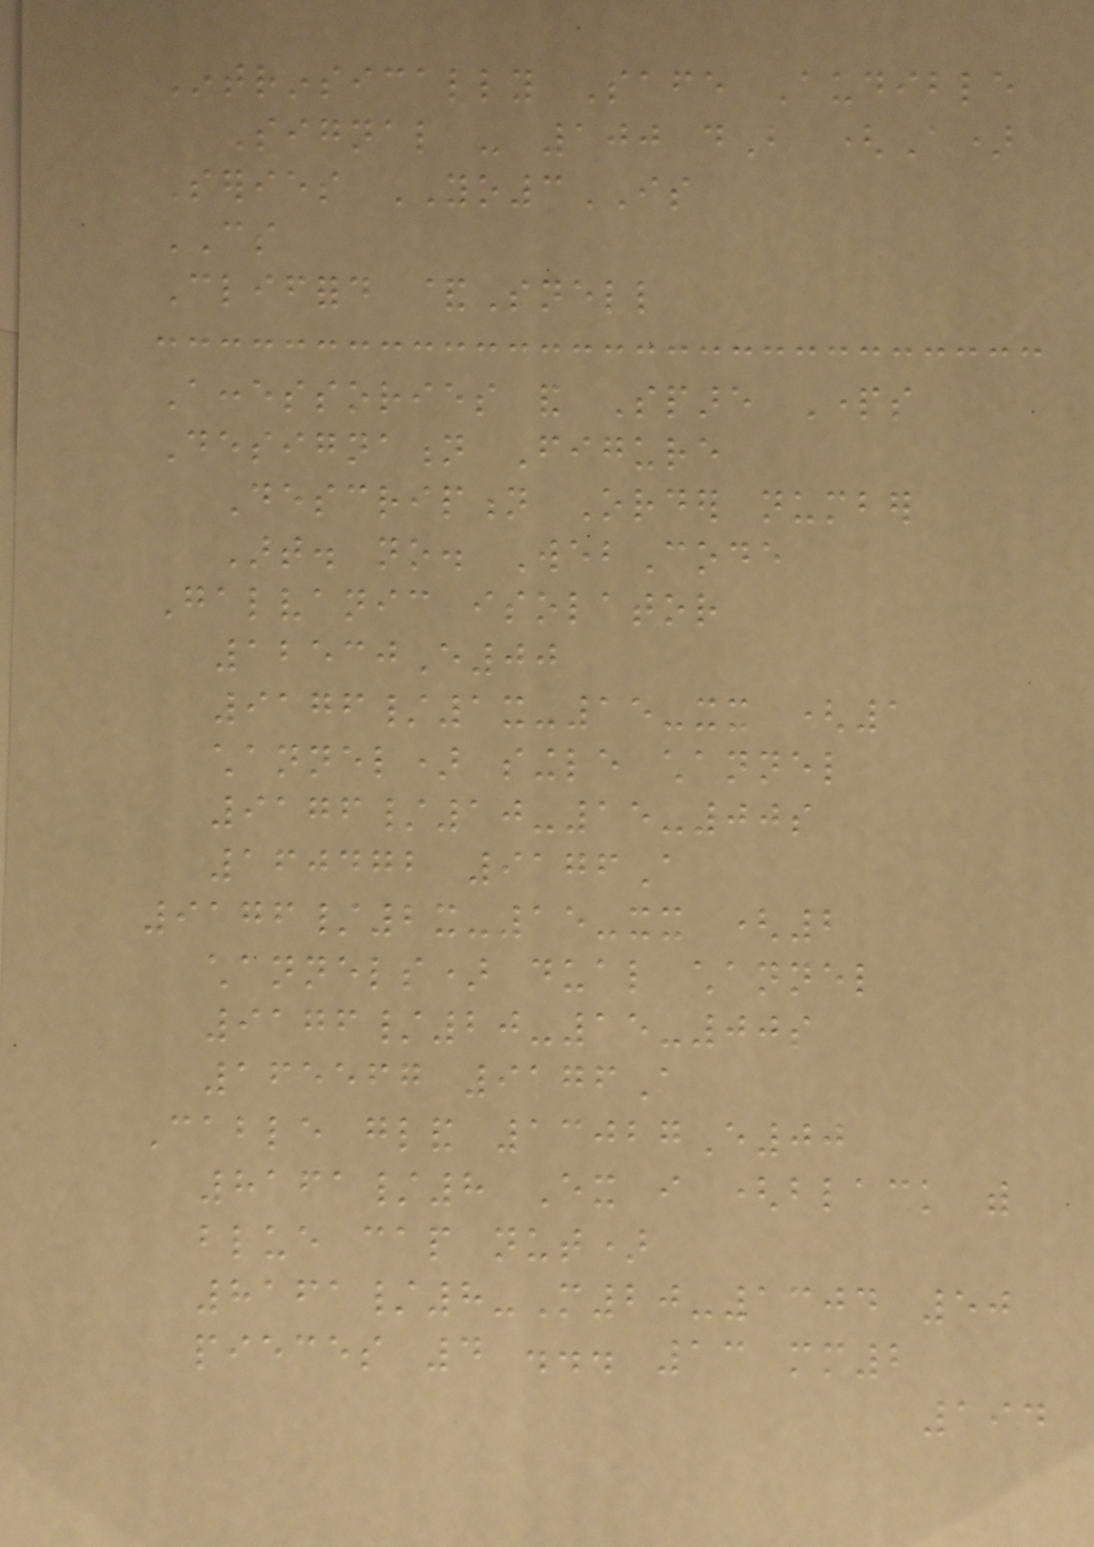Intrinsically Safe Audible
Signal - 100 dB (A)
Series YO3IS
CS
Clifford &Snell
Accessories and Spare Parts
Designation Figure
Description Order number
Art. no. WebCode
Galvanic isolator
12530E00
9176/1x-15-xx (1
channel) single channel
9176/10-15-00s
160472 9176A
9176/2x-15-xx (2
channels) dual channel
9176/20-15-00s
165567 9176A
Cable gland 13027E00
8161/8 Ex i (black with
blue cap nut)
8161/8-M20-1304 50
pieces 4 ... 13 mm2
194
